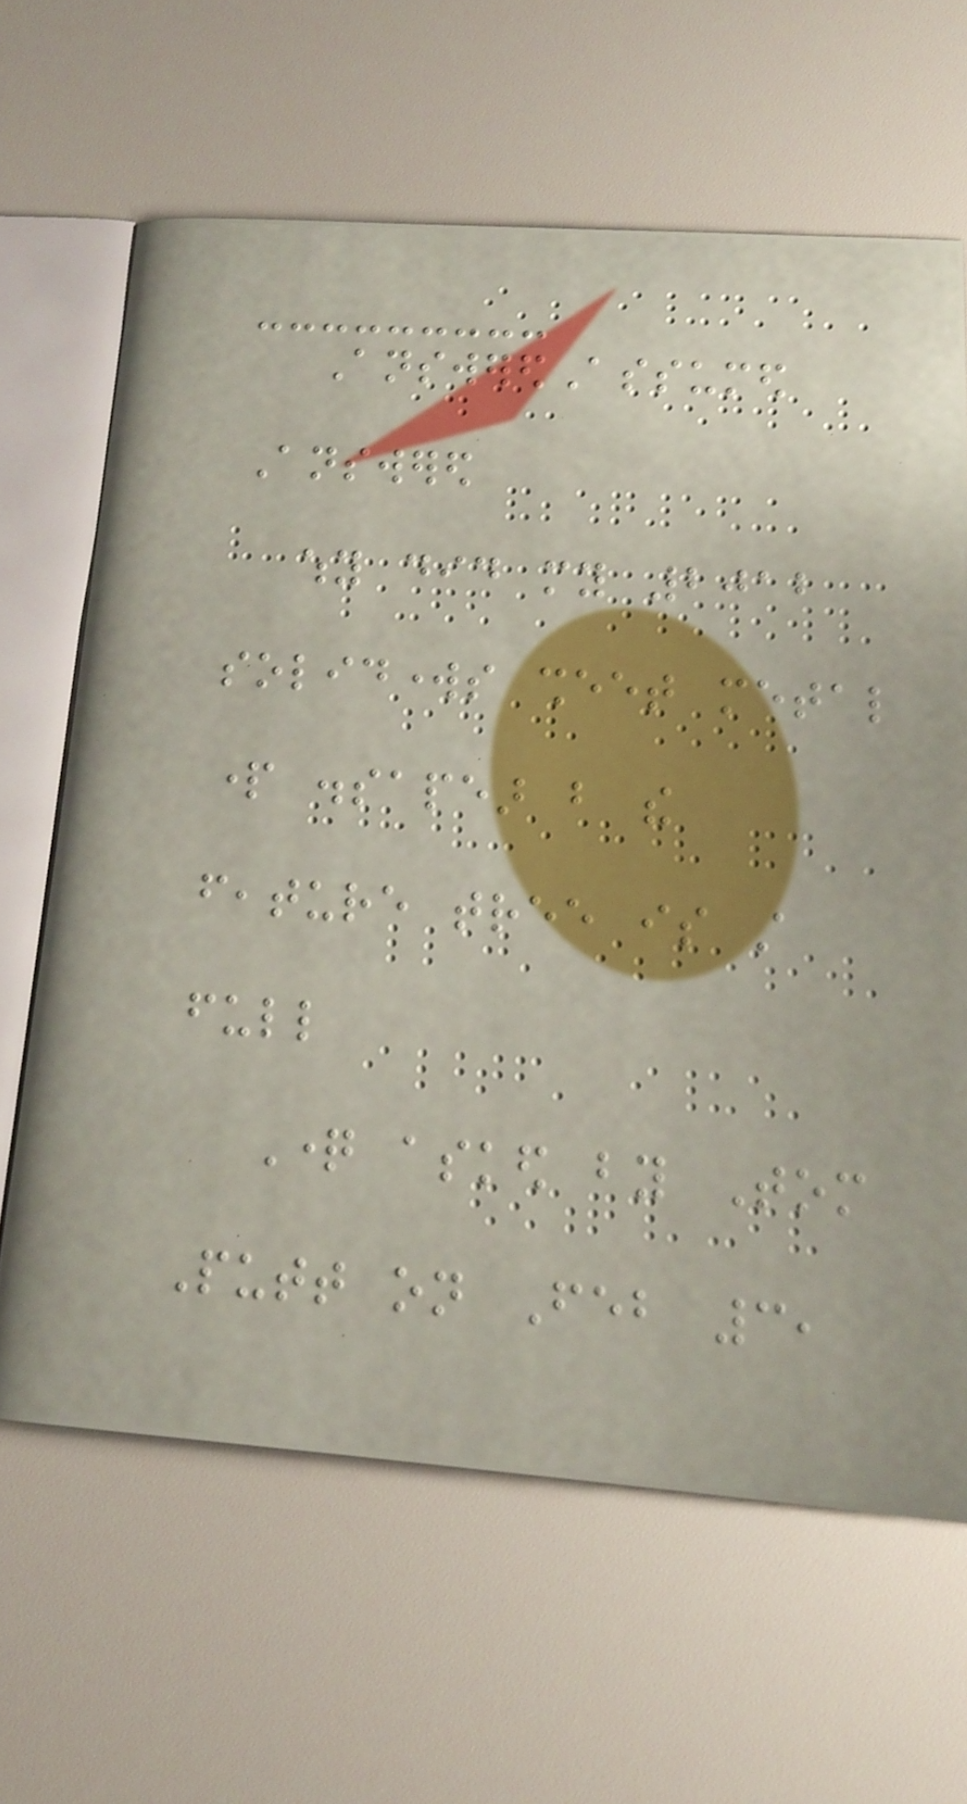AnsweredAssumed
Answered
why did my 2012
solidworks sheet metal
part dissapear but the
feature tree is still
full
Question asked by Tom
Putt on Feb 3,
